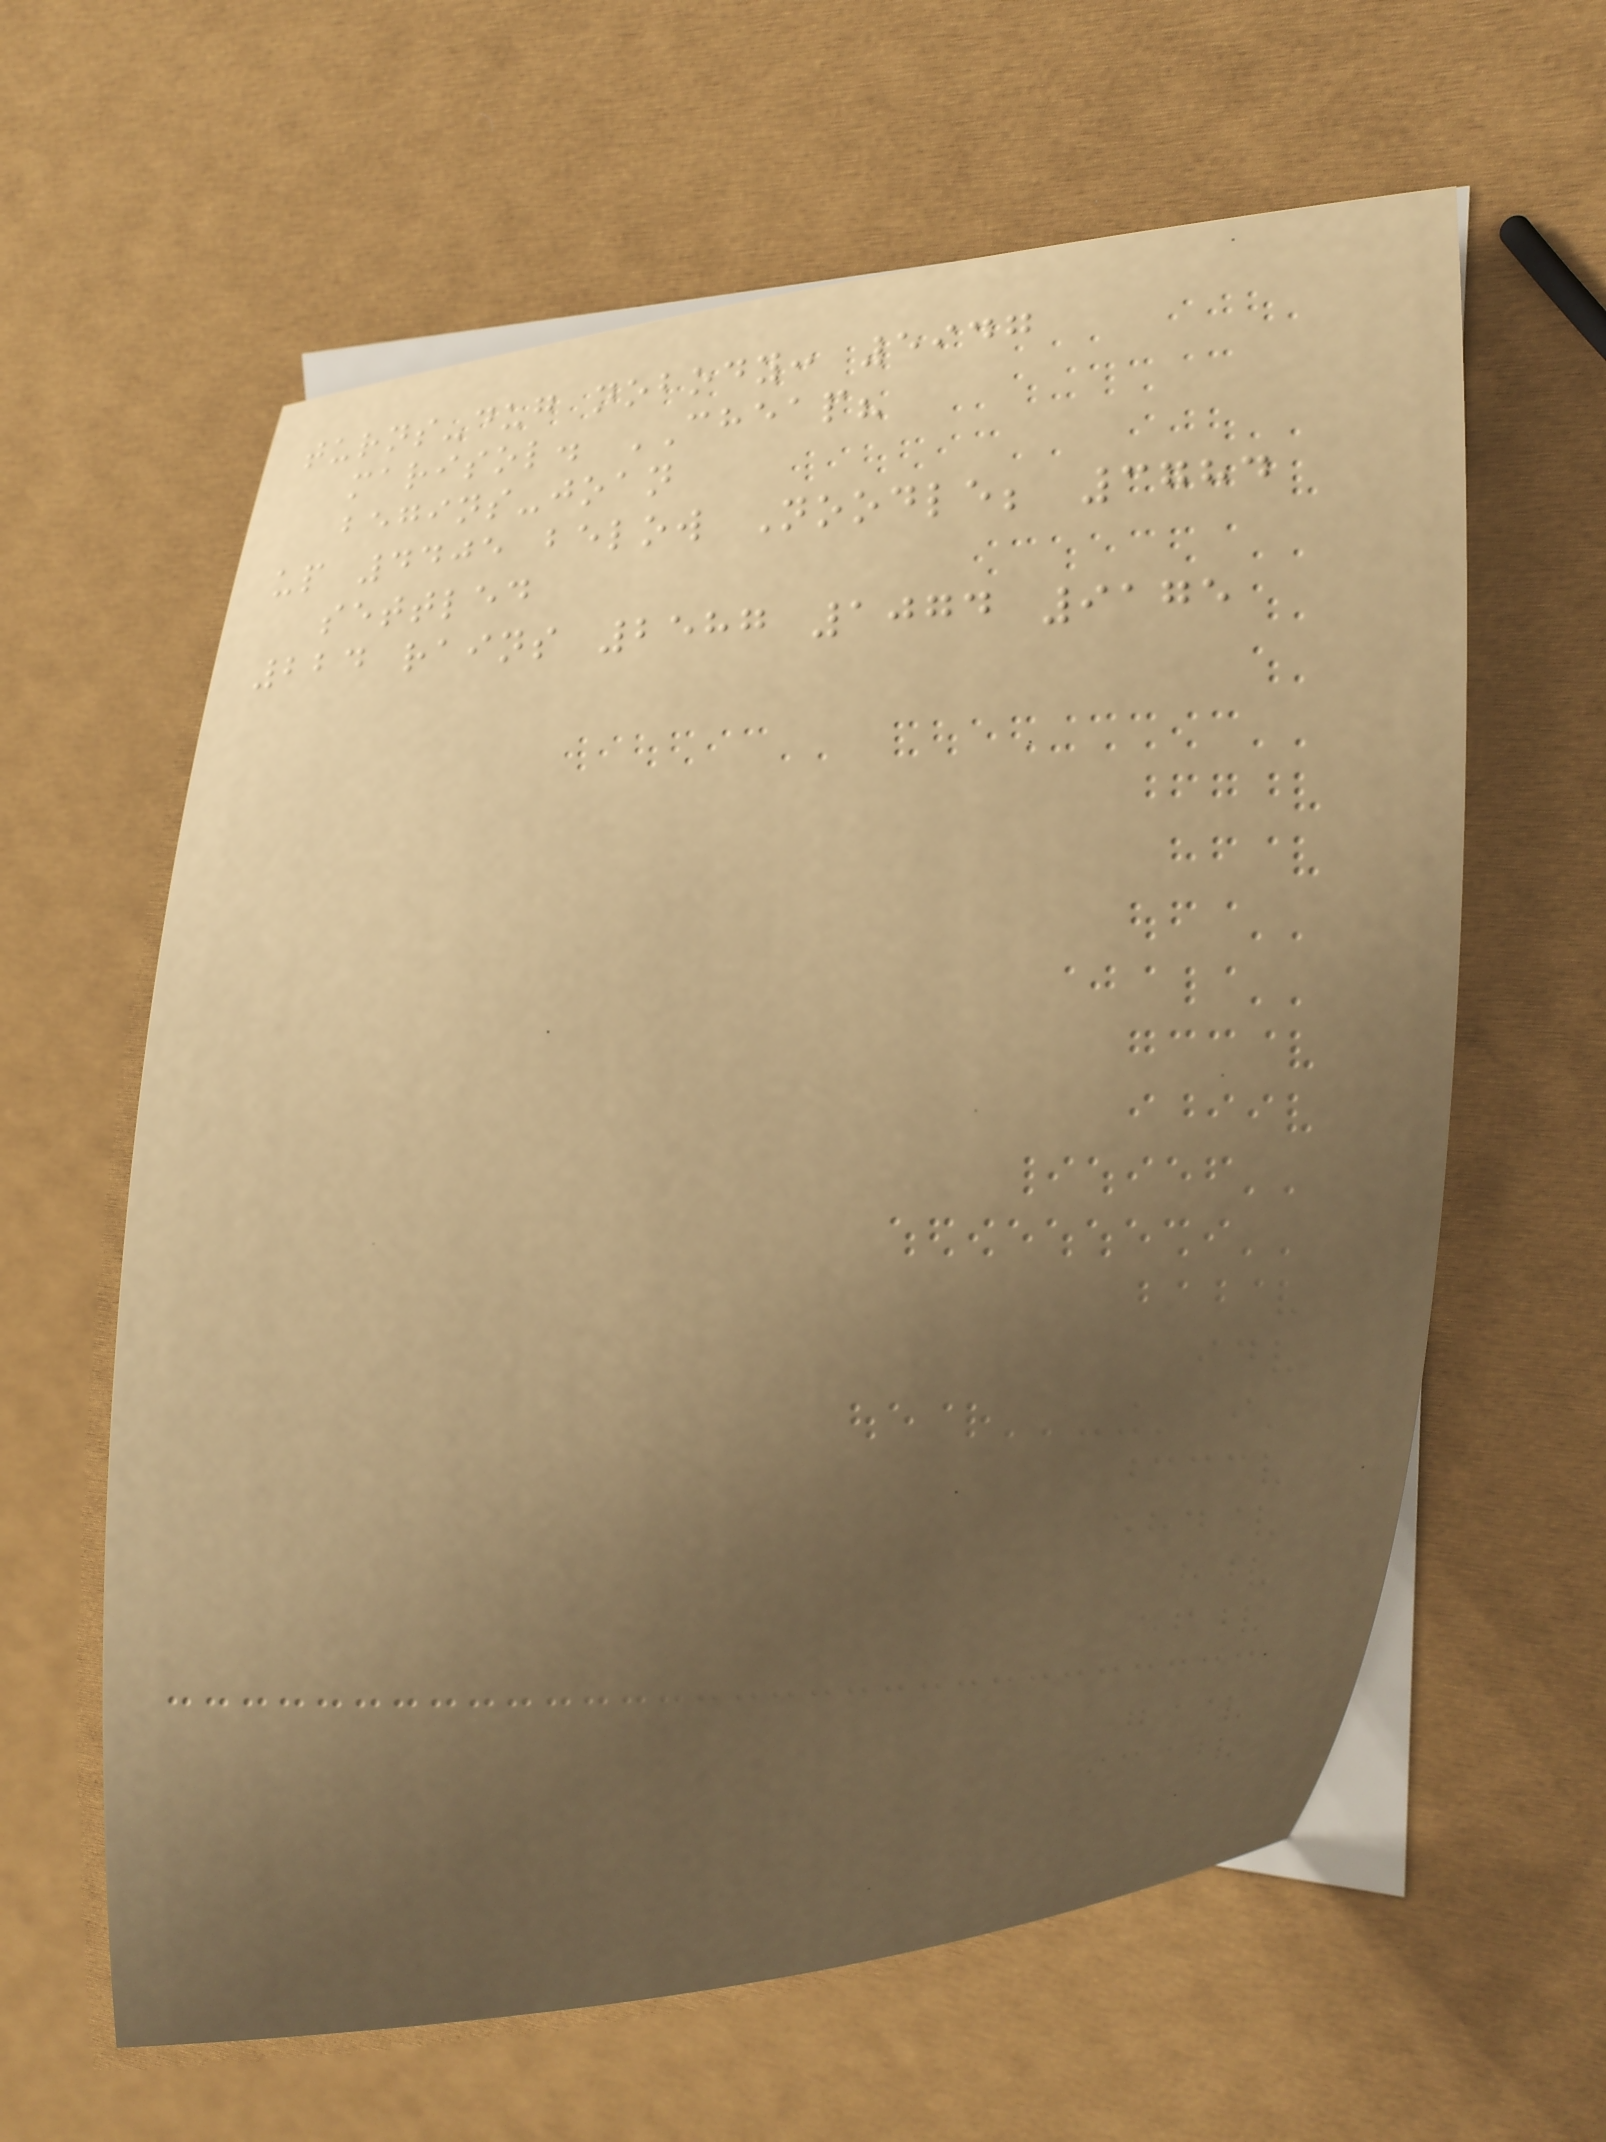turns-dug nobody: 5947
marisol. CHEAP?
begins-joan
up 4405 below Noodle; 3784
settled
224 rains 2587 1074 9175
